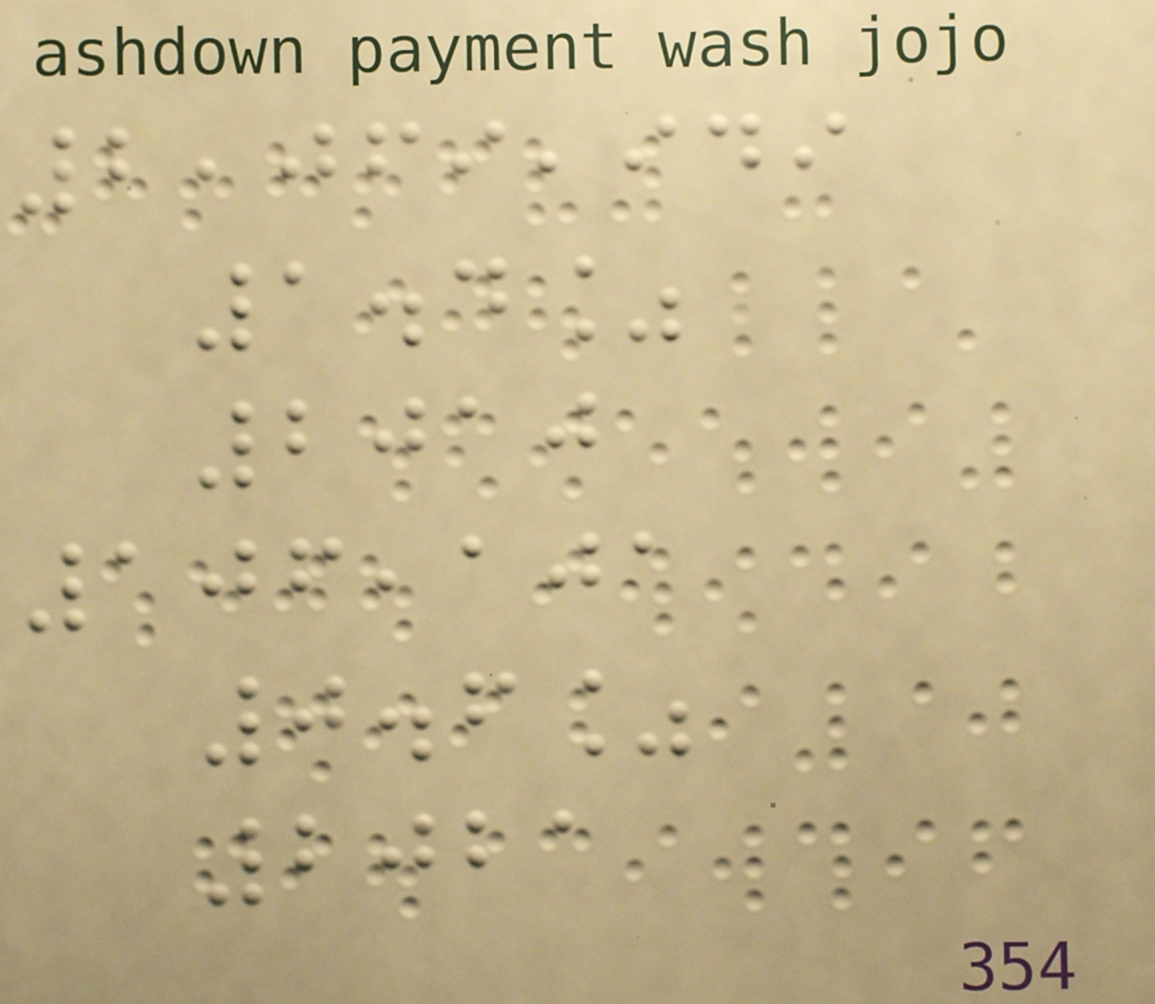2,069,949
1.4%
2010
106,101
0.6%
2021
